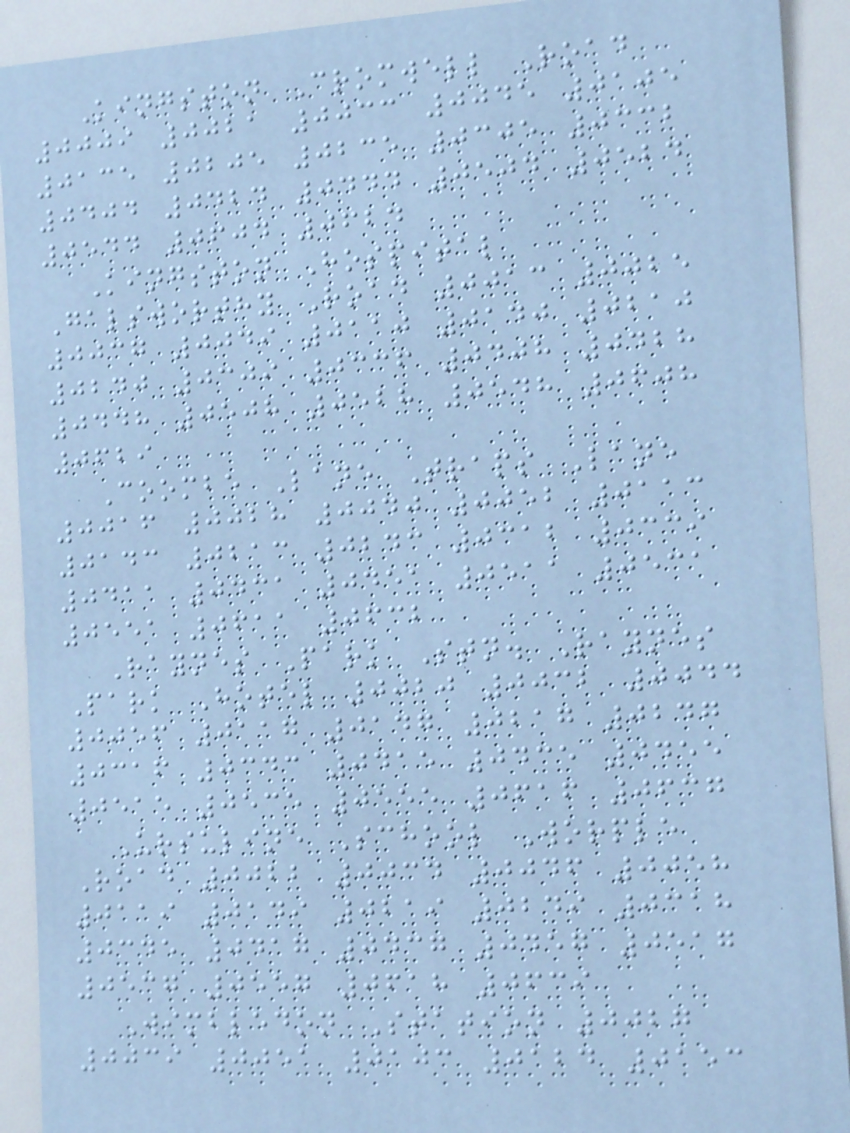Kingston Cromwell Road
0009 0021 0033 0045 0105
0135 0205 0235 0305 0332
0404 0424 0444 0504 0524
0544 0604 0624
Kingston Hospital
Galsworthy Road 0013 0025
0037 0049 0110 0140 0210
0240 0309 0336 0408 0428
0448 0508 0528 0548 0608
0629
Coombe Lane Traps Lane
0016 0028 0040 0052 0113
0143 0213 0243 0312 0339
0411 0431 0451 0511 0531
0551 0611 0632
Raynes Park Stn. Raynes
Park Hotel 0020 0032 0044
0056 0117 0147 0217 0247
0316 0343 0415 0435 0455
0515 0535 0555 0616 0637
Ursuline School Worple
Road 0022 0034 0046 0058
0119 0149 0219 0249 0318
0345 0417 0437 0457 0517
0537 0557 0618 0639
Wimbledon Station 0027
0039 0051 0103 0124 0153
